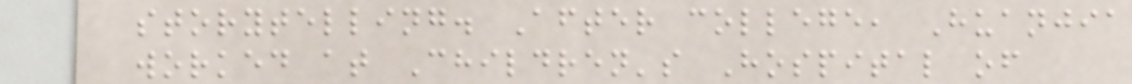storytelling. After college, Huanjia
worked at Children's Hospital of
